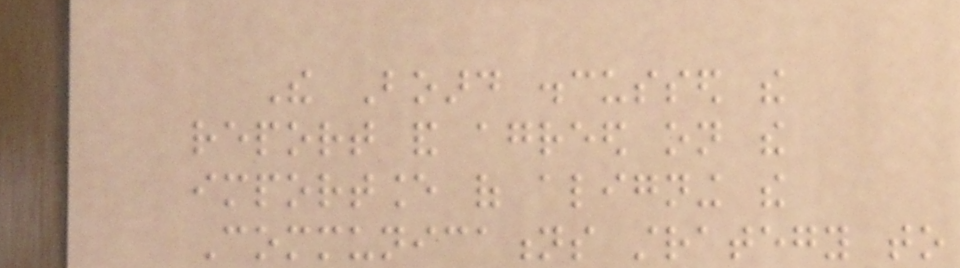The Board discussed the
report and agreed on the
importance of aligning the
Communications strategy to
